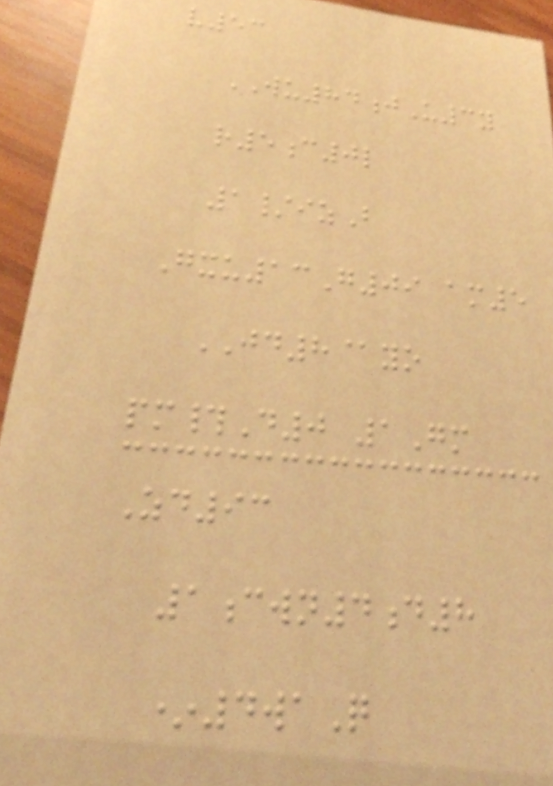v53
WU84jU3y
r5c0l
1/izB
Gxu13G09 am5
JD8@yo
pm#D0 1Gm
Zd93
1cwn4d8
*4waQ
